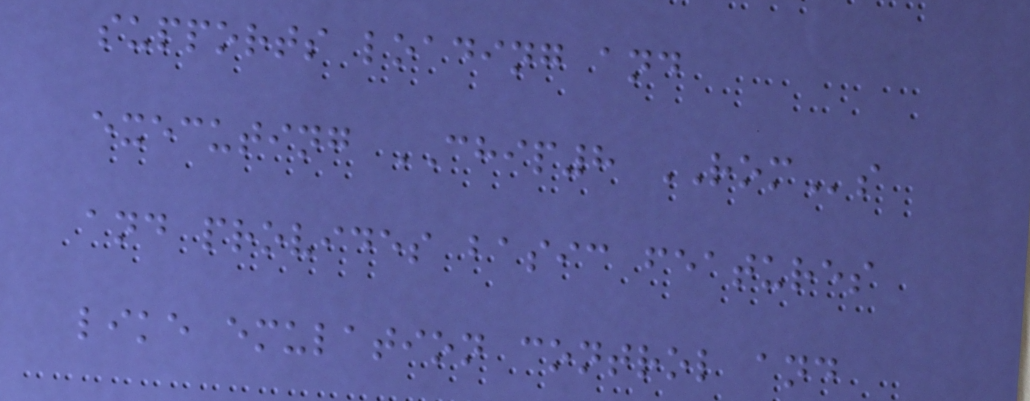supports loading and
executing CHIP8 ROMs
and provides basic features
like emulation control and
